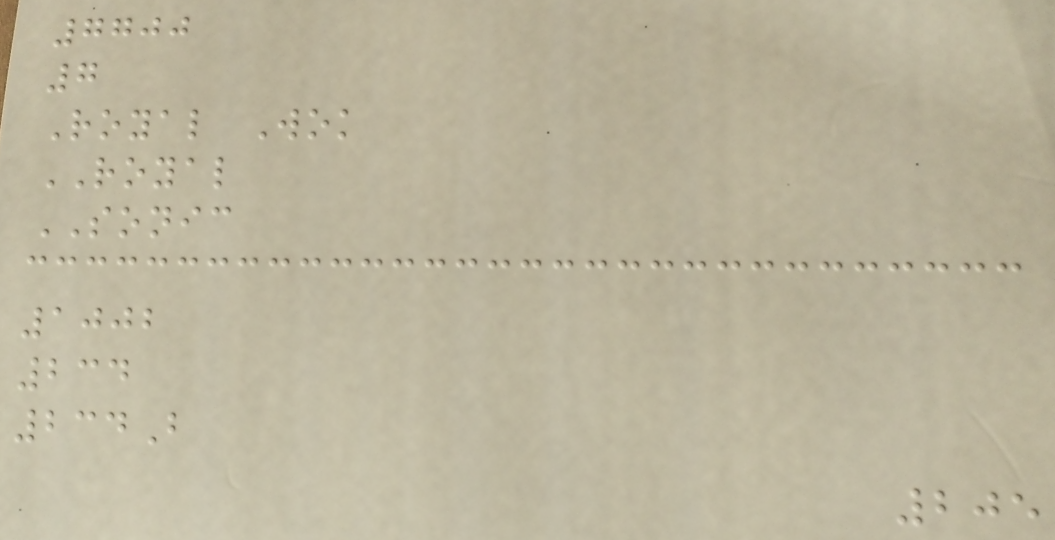7700
7
Royal Wok
ROYAL
SONIC
1002
234
234B
205
